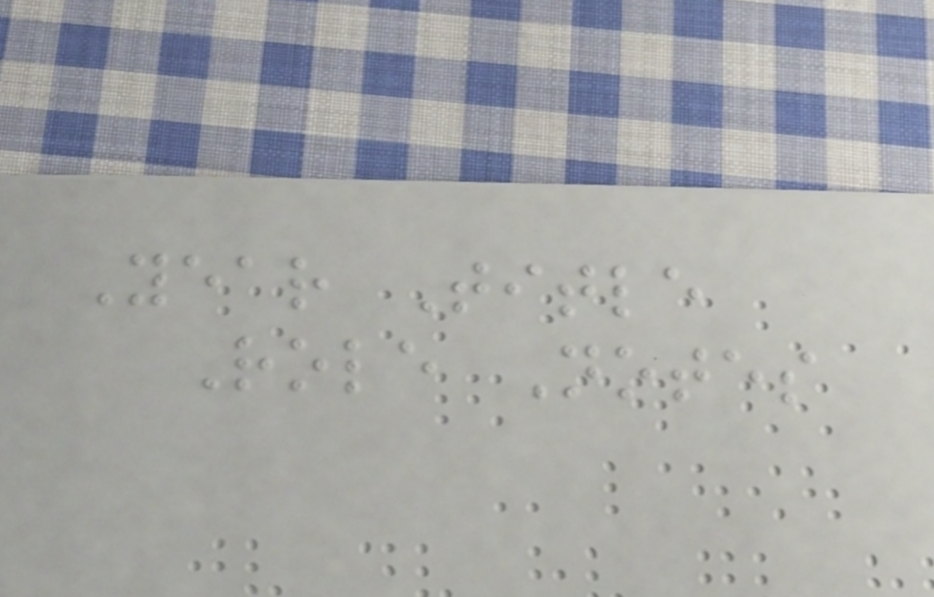Year Title
Role Notes
